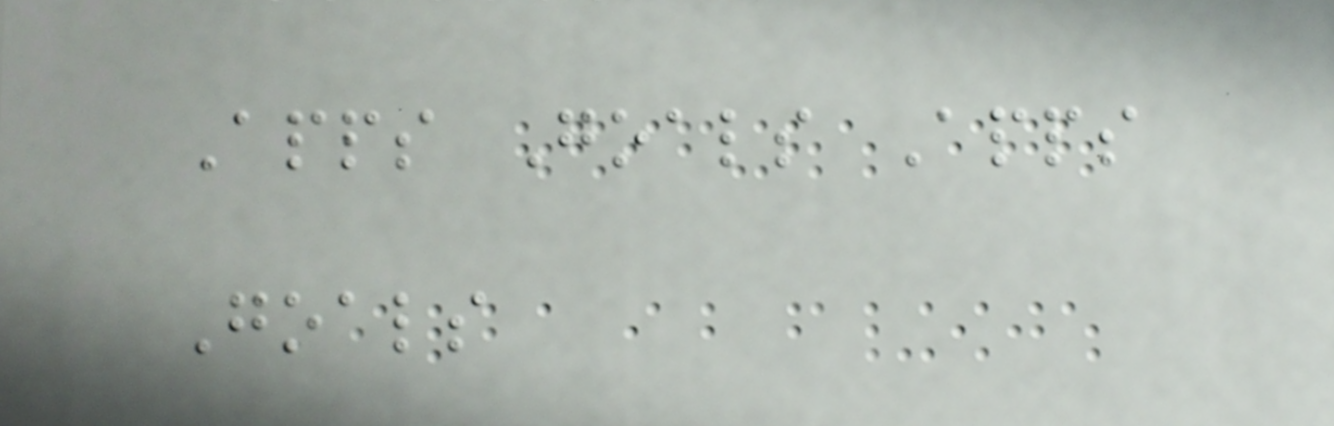Apps Goals Apps
Goals
